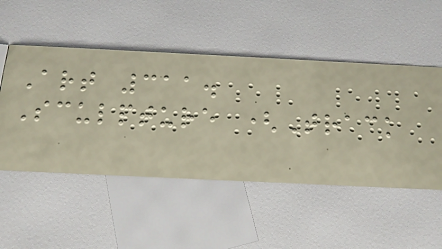Art 311.
Sculpture (Track
